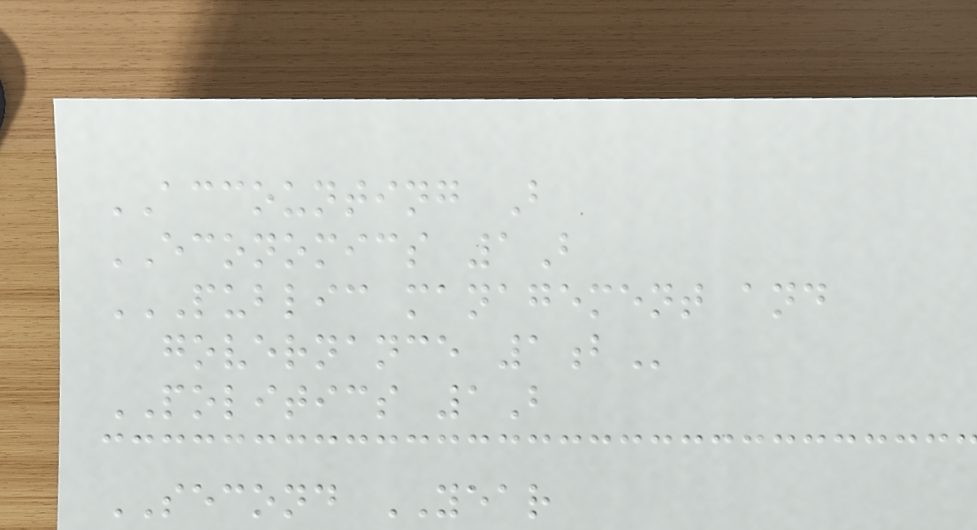ACCOUNTING B
ECONOMICS 1B
PUBLIC MANAGEMENT AND
GOVERNANCE 1B
POLITICS 1B
SECOND YEAR
